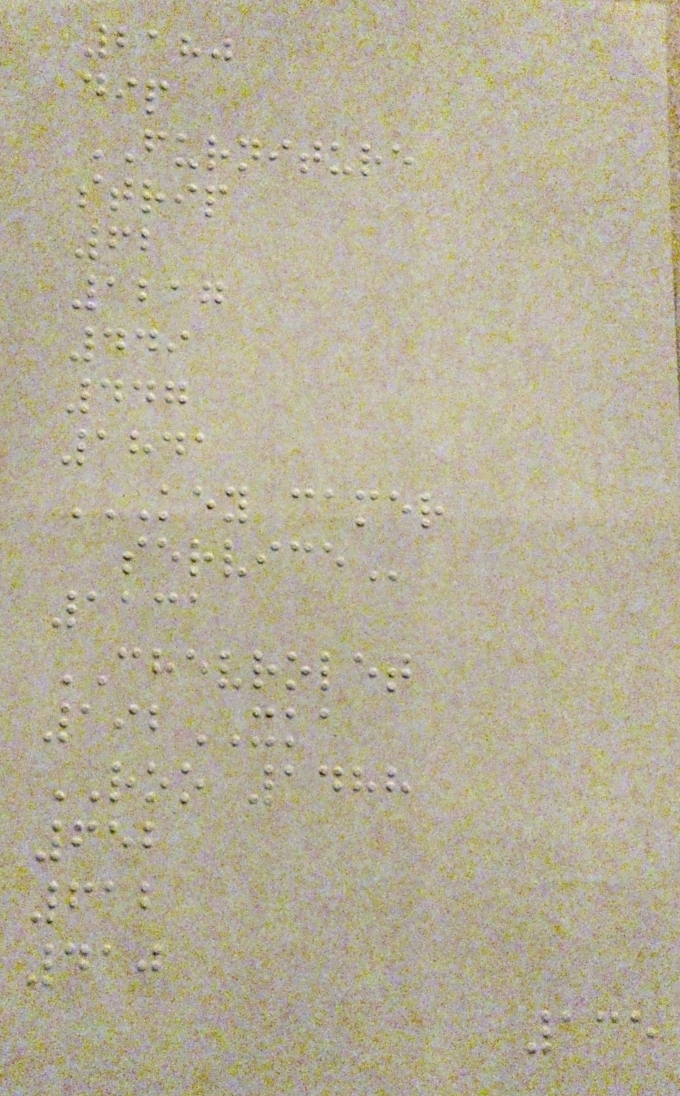2180
dip
FURNITURE
strip
62
1217
449
447
1841
KEY CAMER
SERVICE
1131
CHEVROLET
192XKA
ROO 1488
652
612
410
135
